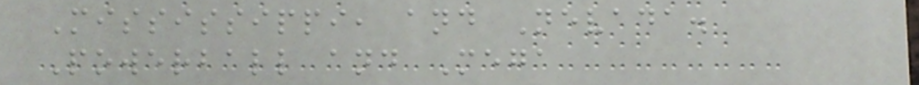Mississippi, and Nevada.
Powerball and Mega
